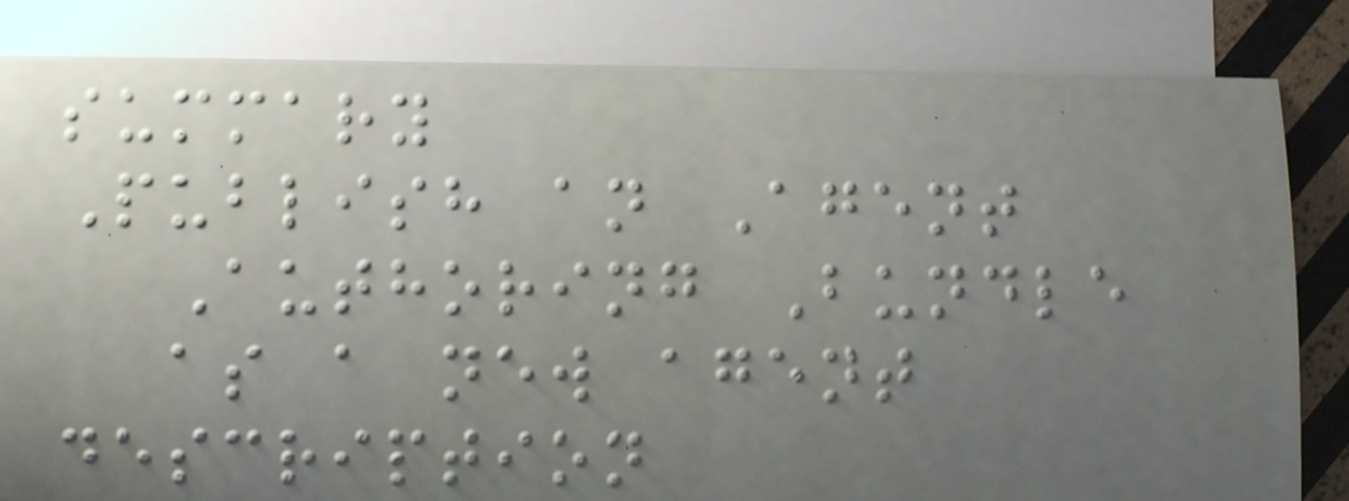summary
Publish an Agent
Authoring Bundle
as a new agent
description
